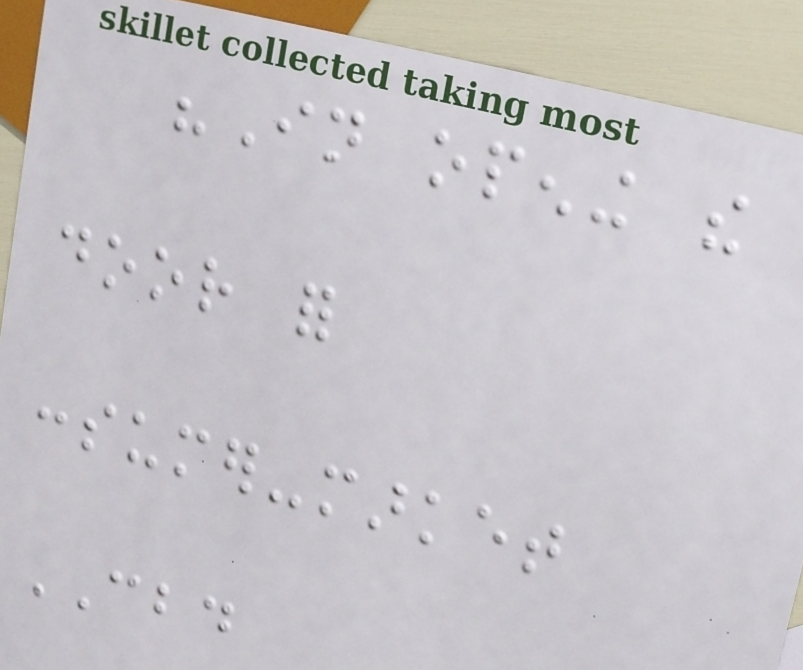"In opening the
door for
consumer-market
CBD
